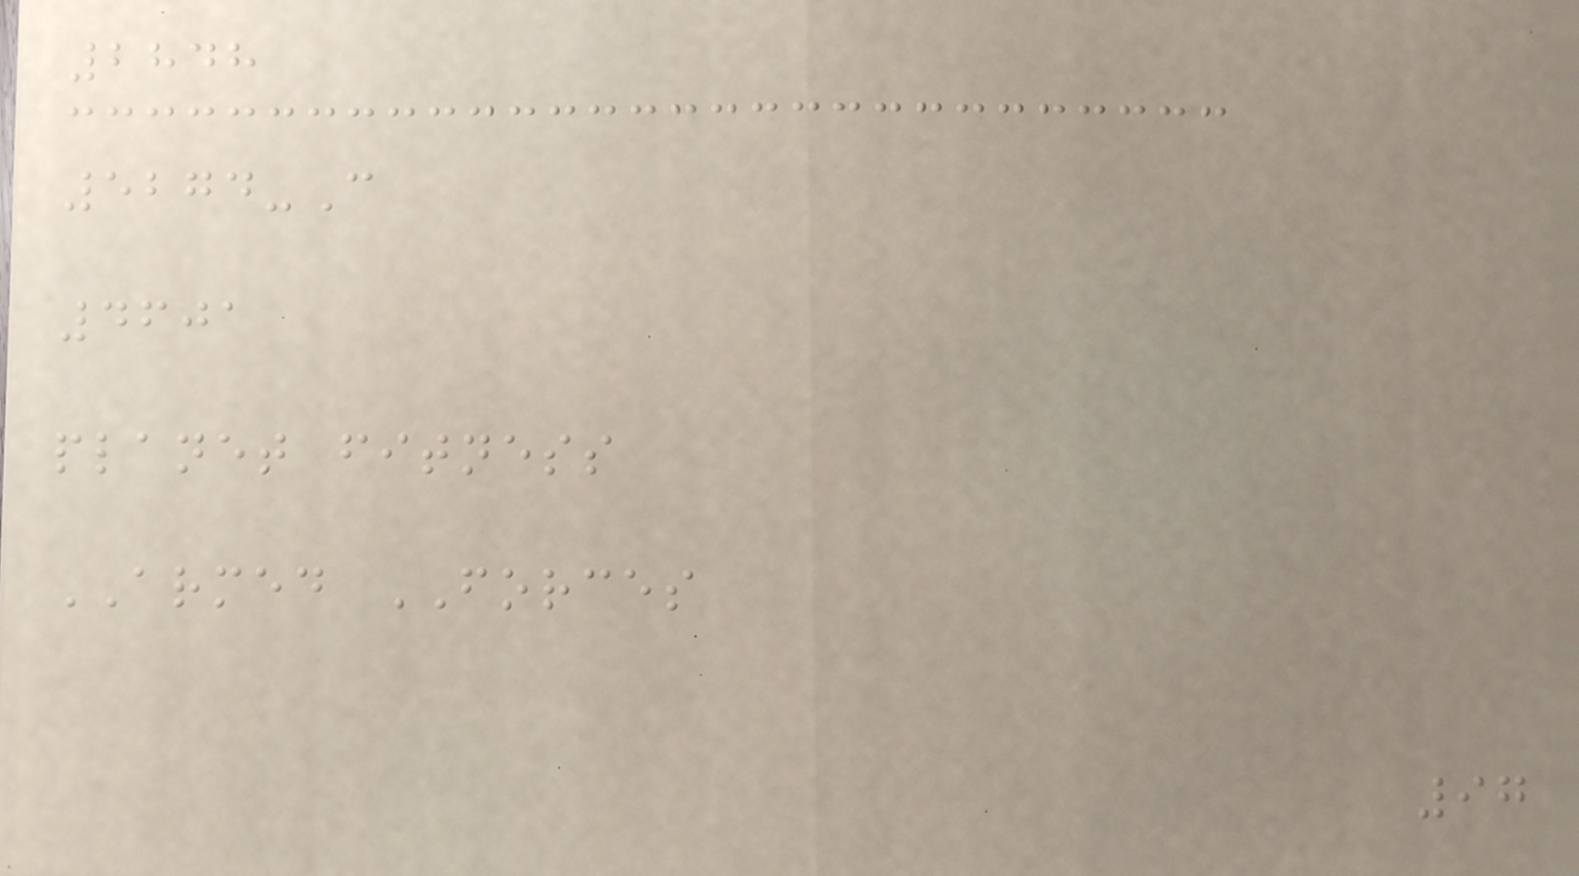2848
5274-C
4601
planet fitness
ARMED FORCES
97
